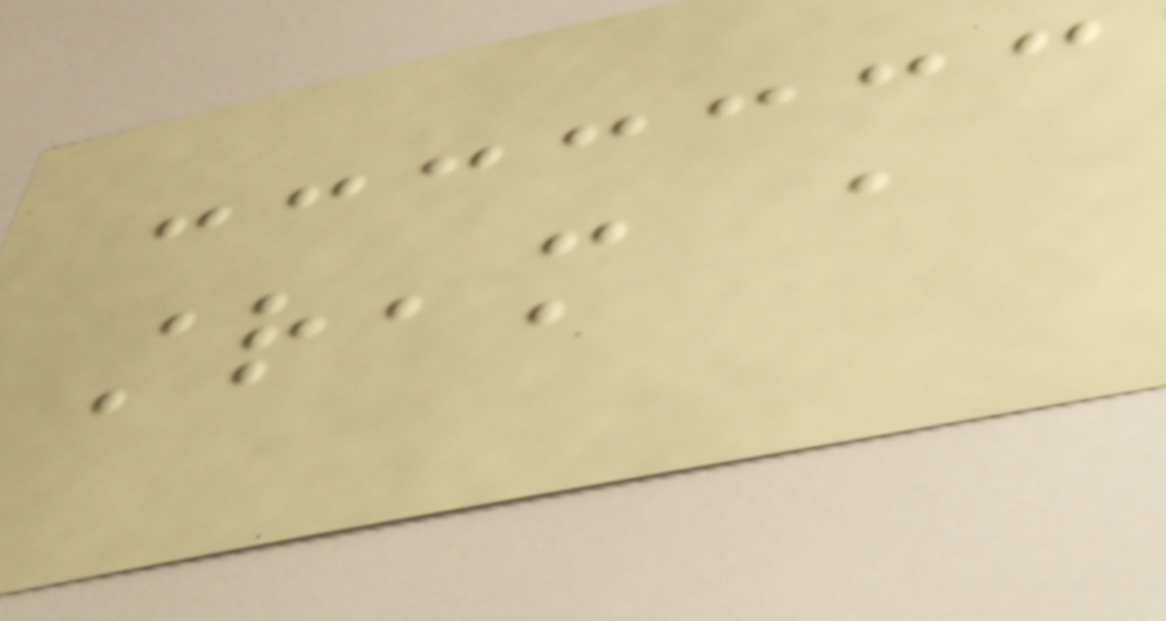stream a
